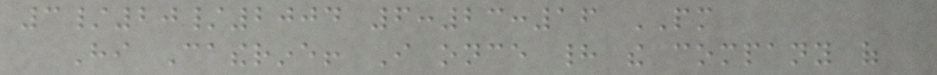3/20/2004 6:23:16 PM
Hi Catherine! I once had the company of
